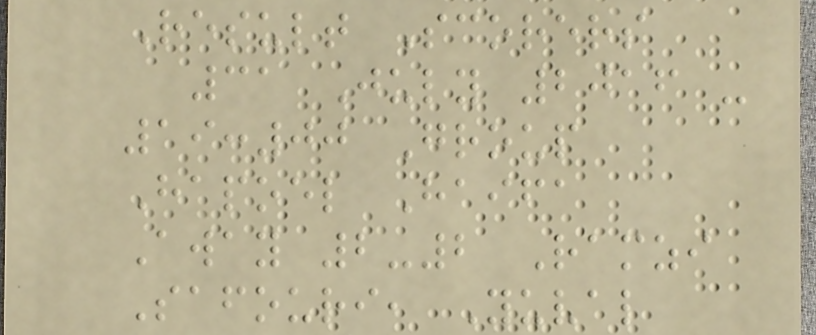Result Scorers
31 July 2016 -
19:00 Group
Hapoel Haifa
Away 2-2 Ramzi
Safouri, Yuval
